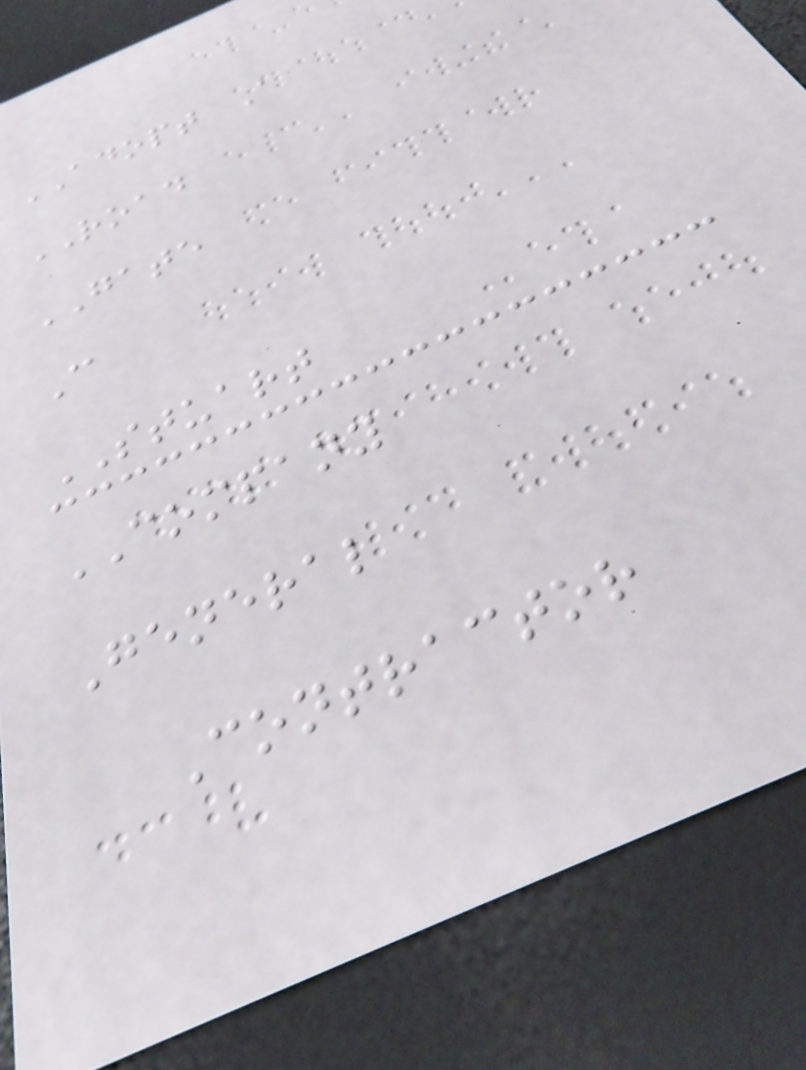ADOPT A
ROAD
GATE
C
STUART
COMPANY
General
Contractor
